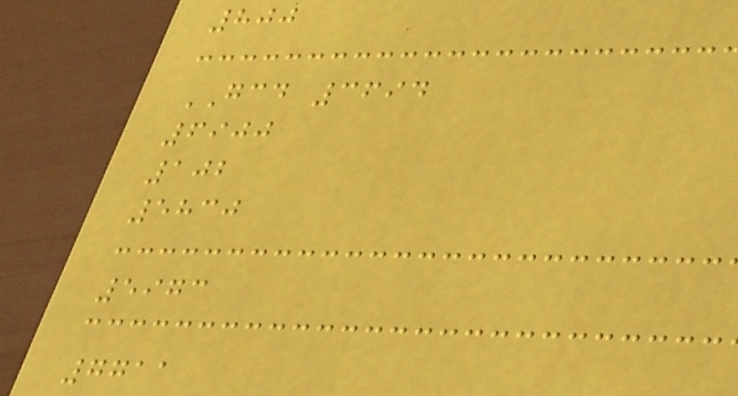800
GCD 3694
6900
102
5830
5973
7711
